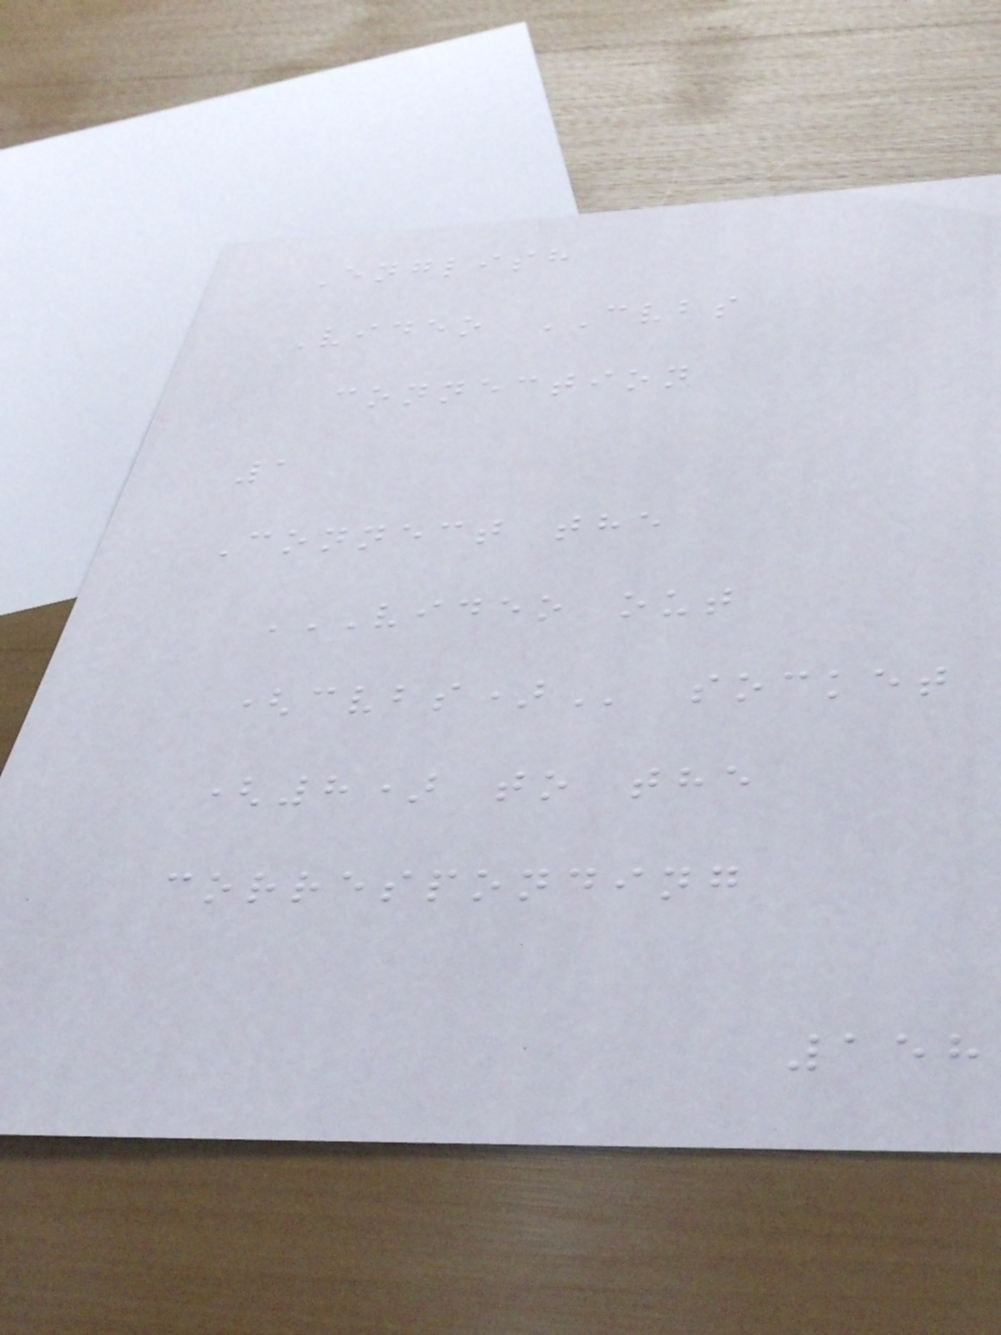English
Video CVBS
connection
1
Connect the
VIDEO OUT
(CVBS) socket
(8) to the
corresponding
158
